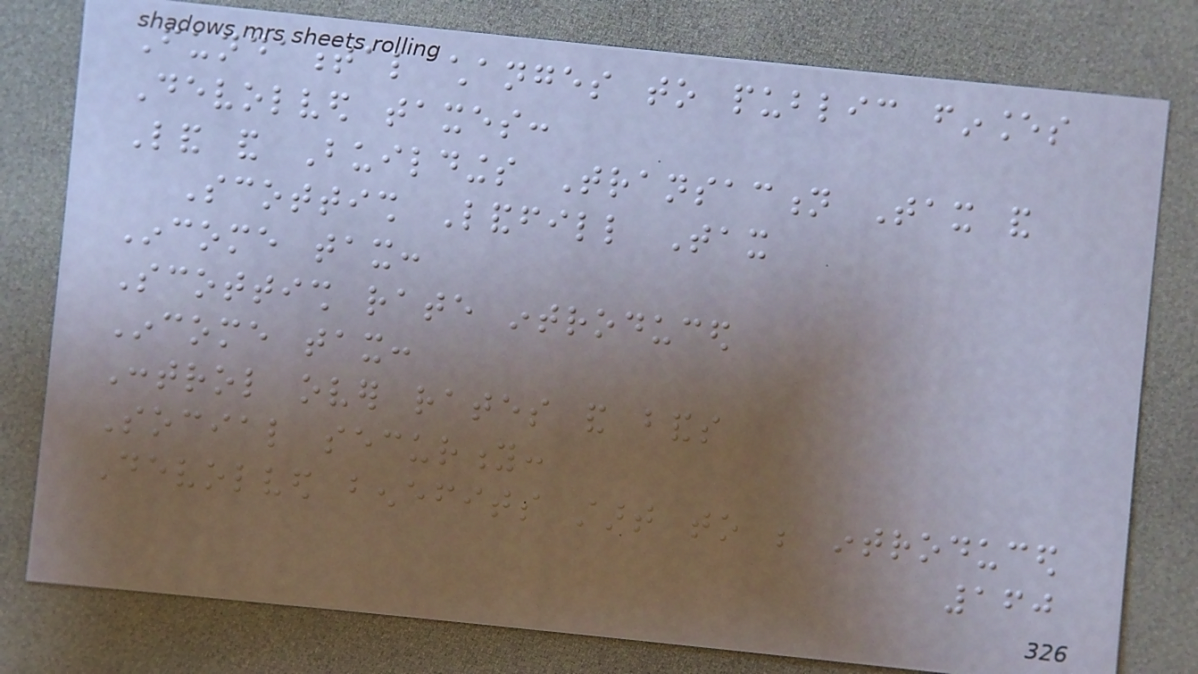Fundamental changes to public finances
Devolved taxes:
Land and Buildings Transaction Tax and
Scottish Landfill Tax
Income tax:
Scottish rate introduced
Income tax:
Control over rates and bands
Social security:
Devolved benefits start to be introduced
160
